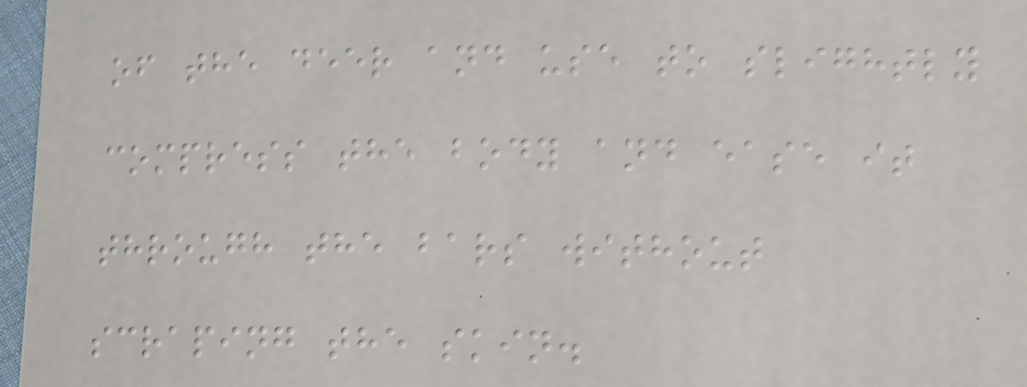of the deer and use to slightly
compress the body and ease it
through the bars without
scraping the skin.
